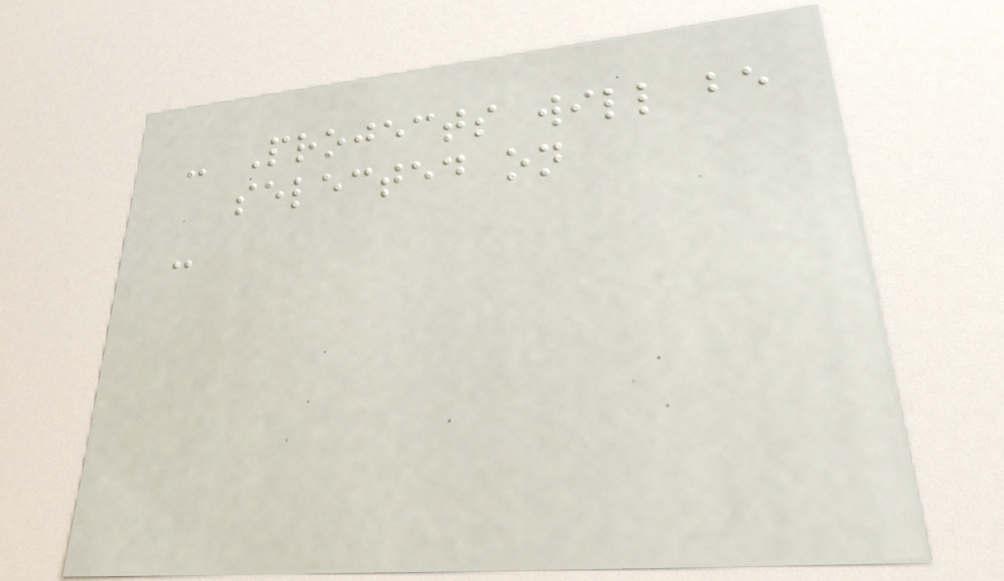- Projects will be
selected on
-
